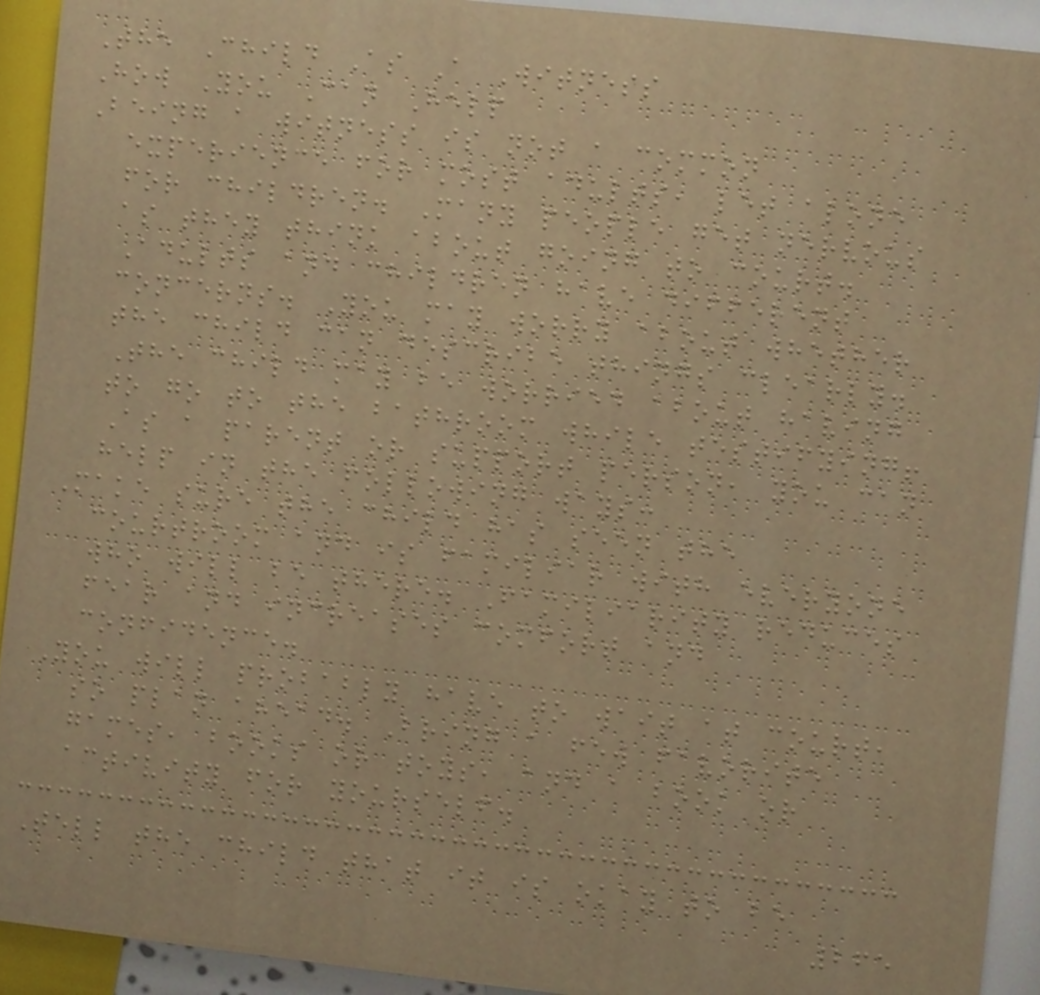The Child As A Witness
How You Can Help
Being a witness is not a common
experience for most adults, let alone
for children. Many people get nervous
as they think about going to court.
Adults and children have different
concerns. You may worry about whether
the child can describe things clearly.
The child may be worried about having
to go to the bathroom while testifying!
As a parent or support person, you can
help in the following ways:
Make sure the child has seen the
courtroom and is familiar with everyone
who will be there. Familiarity reduces
fear and increases comfort and
confidence.
You will probably have to wait at court,
so plan ahead. Bring a few favorite
games, books or toys, and a book or
activity for yourself.
Tell the child that it is okay to be
265
